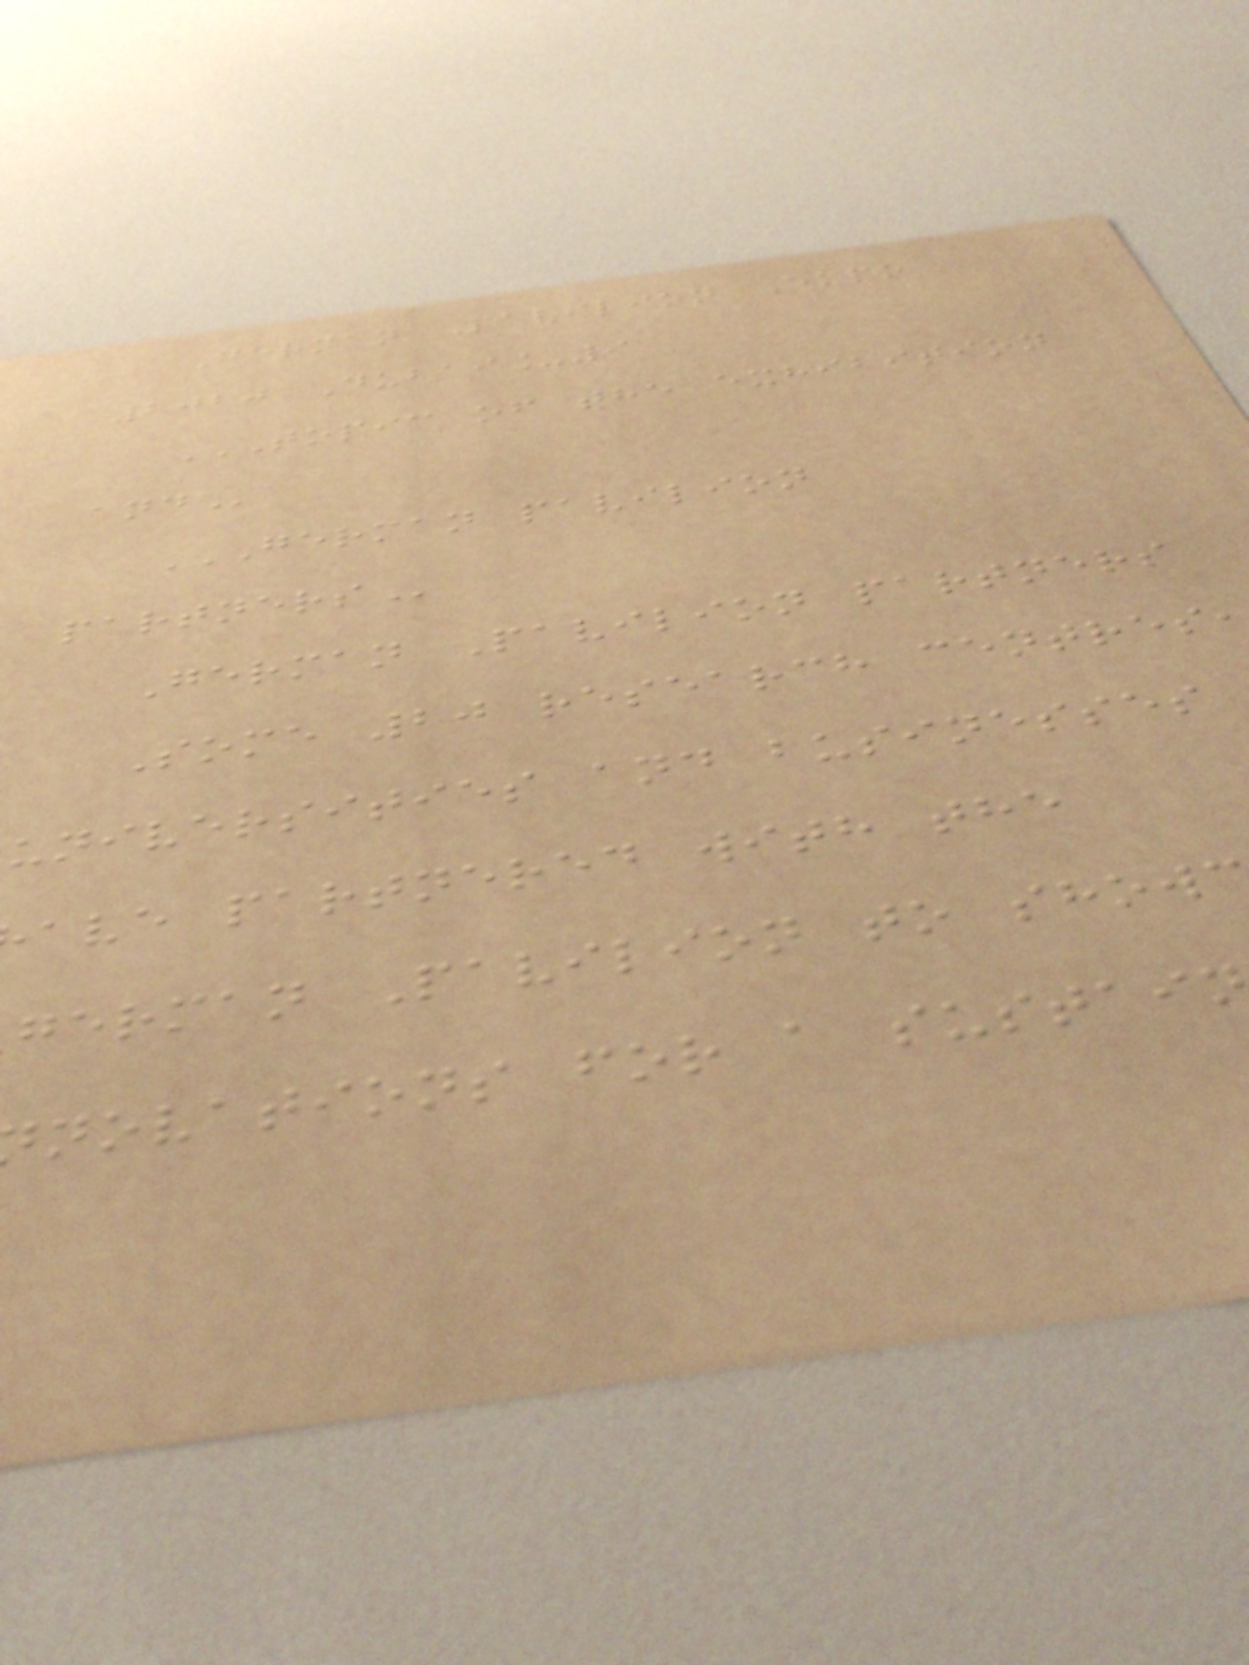German Pavilion Expo
2020 Dubai_9
TOPIC OF THE EXHIBITION
GERMAN PAVILION
German Pavilion partners
Some 20 research centres
universities and businesses
ave partnered with the
german Pavilion to show
novations for a sustai
